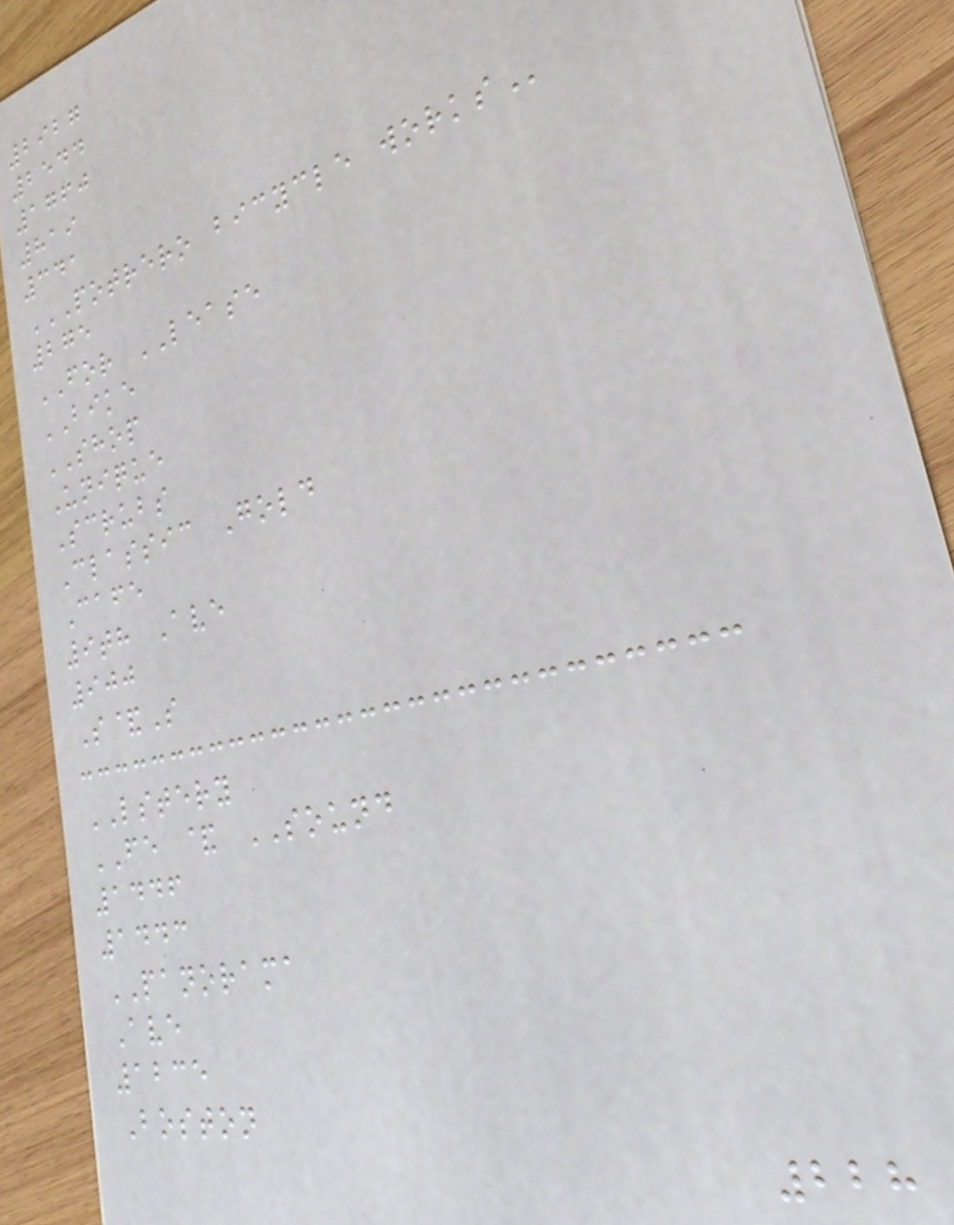2927
2544
1760
819
341
POTRERO BICYCLE WORKS
275
FOR LEASE
BIKE
SHOP
Unique
Scrubs
Classic Gold
Cafe
9th Ave
900
S&S
LSTERY
FE & SOUND
1446
1443
PANORAMA
Ave
1235
Boston
228
